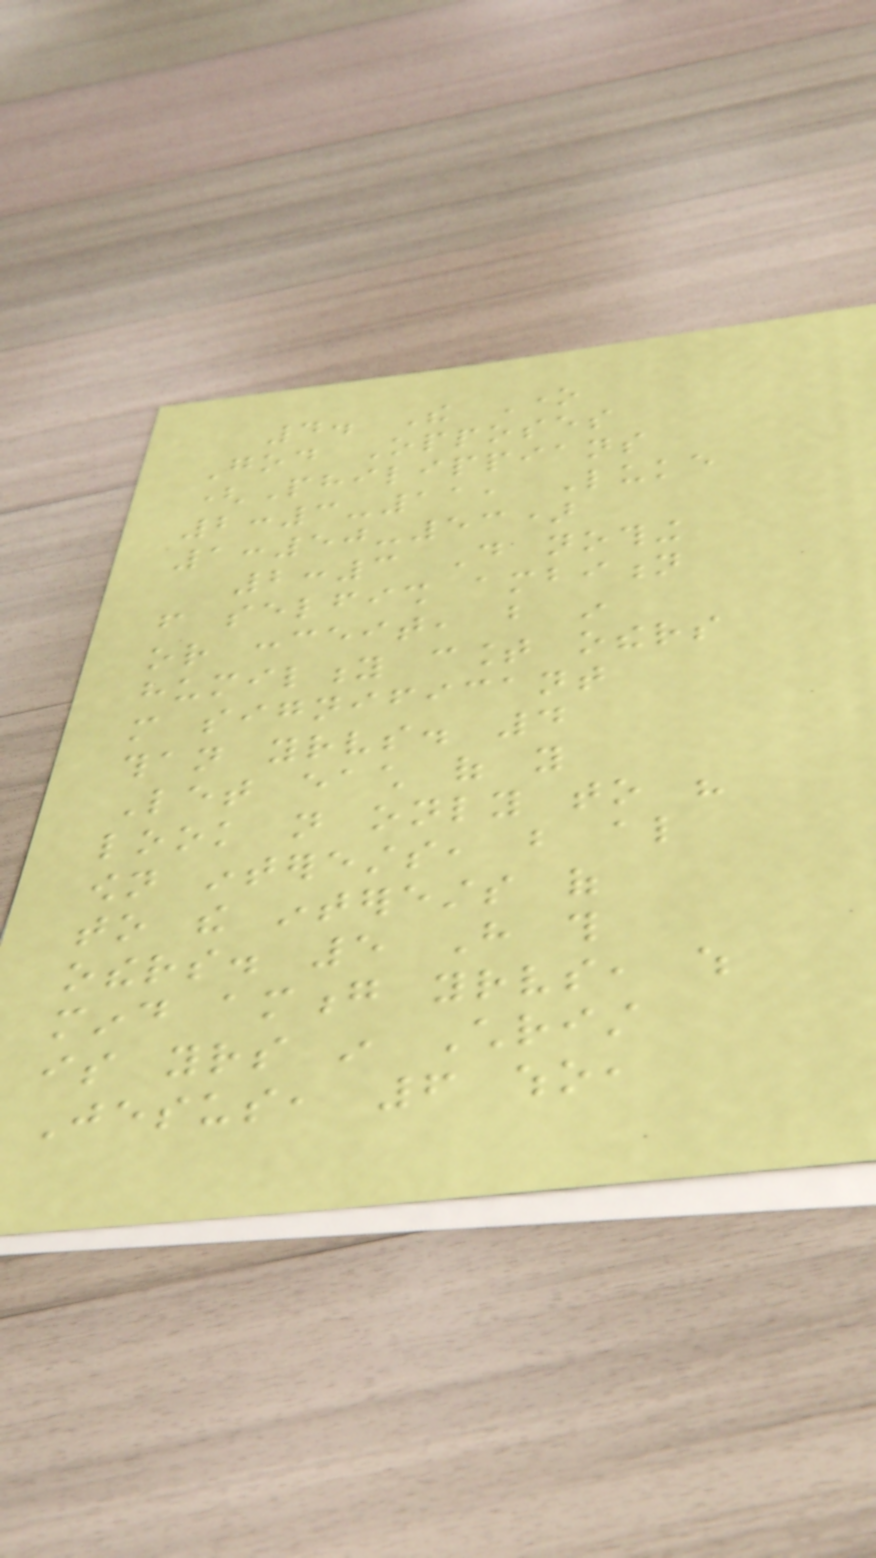4. The One
God Opposes
(Philippians
2:3-11, Luke
1:50-53)
2:3 Do nothing
from selfish ambition
or conceit, but in
humility count others
more significant
than yourselves. 4
Let each of you
look not only to his
own interests, but also
to the interests of
others. 5 Have this
mind among yourselves, which
is yours in Christ
Jesus, 6 who,
